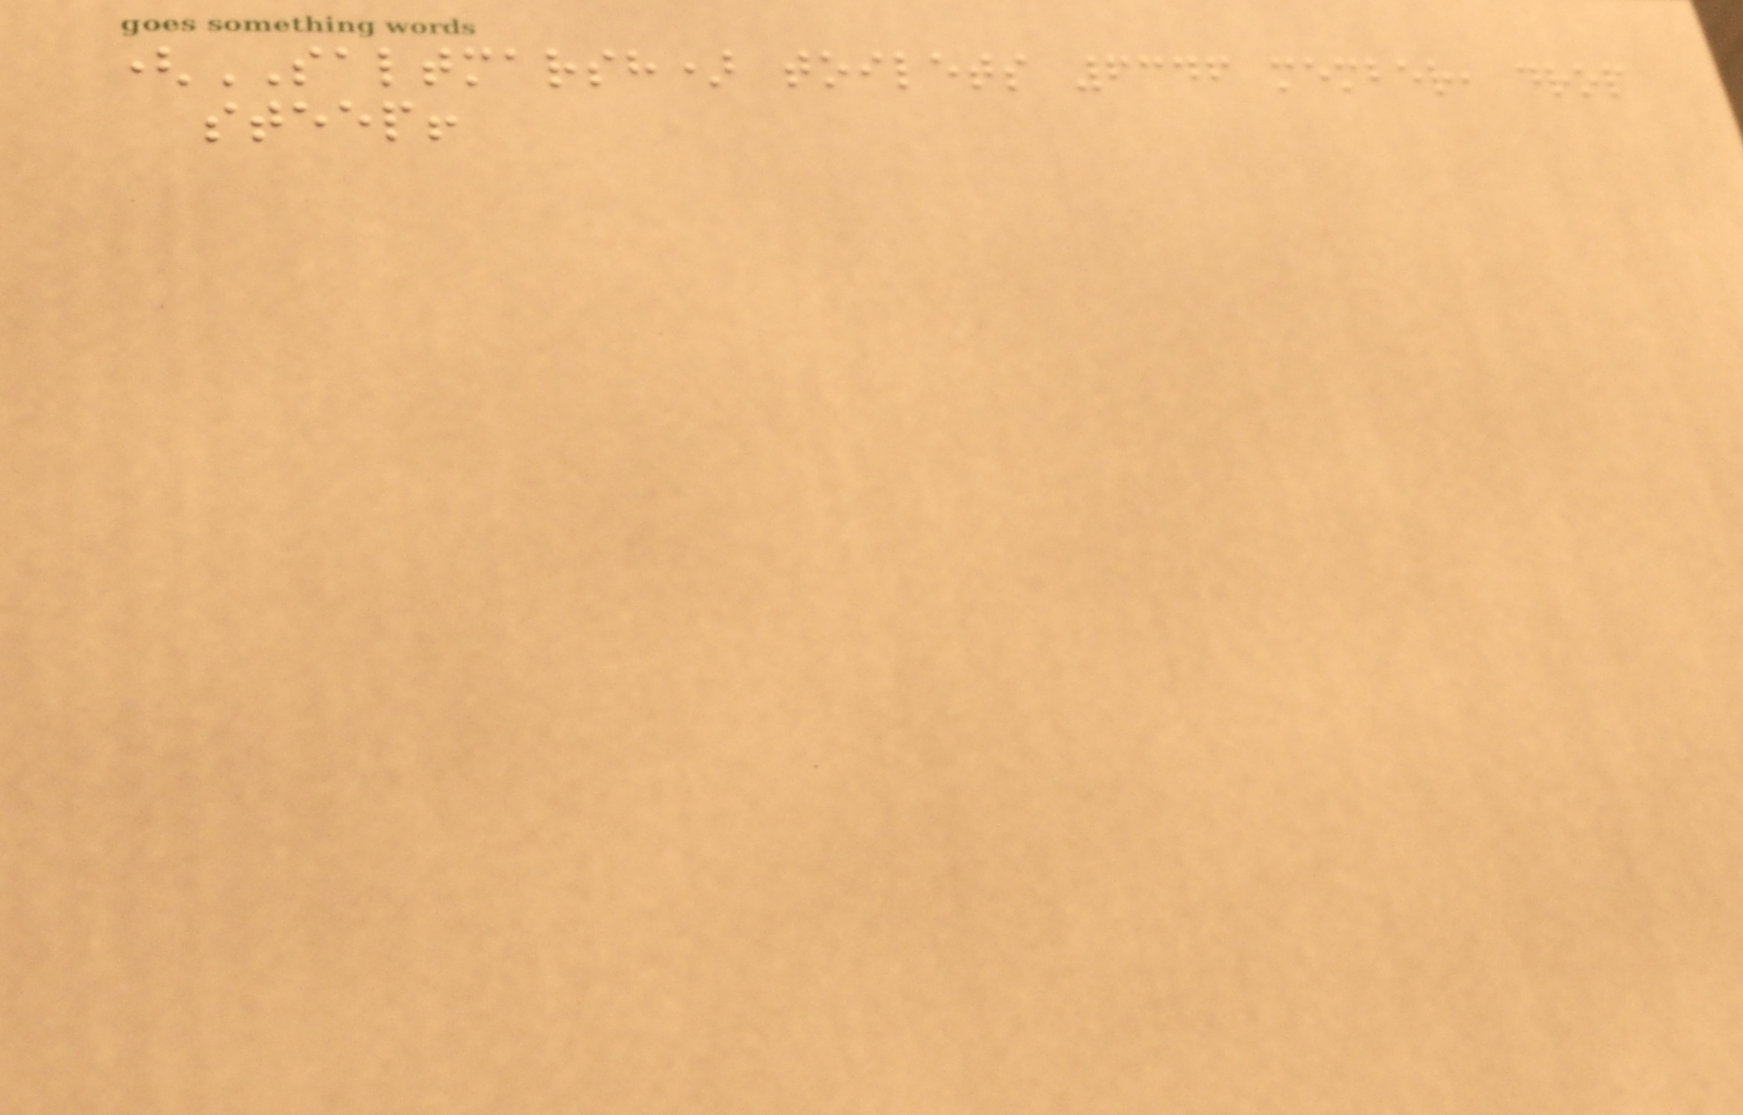(SALTMARSH) toilets 6346 member, drop
steep!
